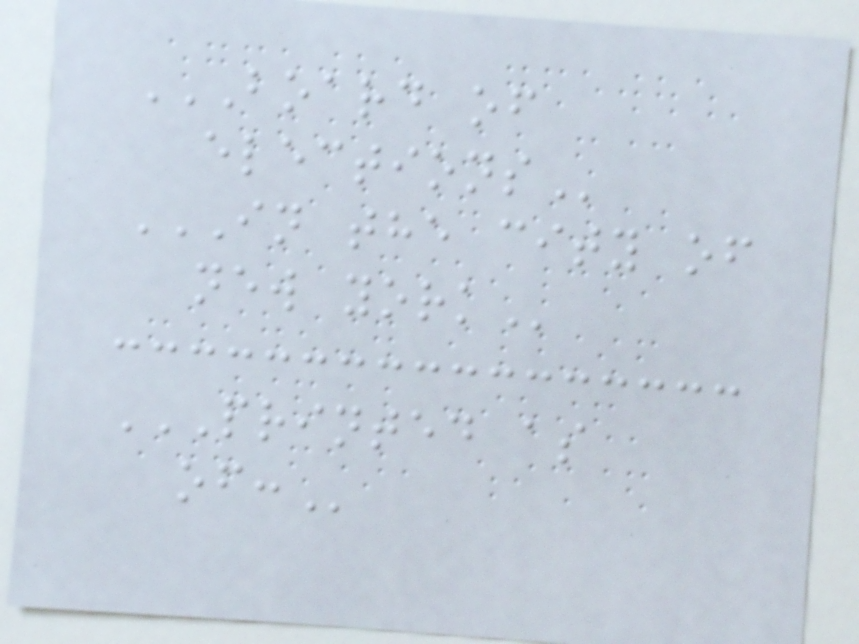BOARD OF
ELECTIONS
IN THE CITY OF
NEW YORK
PRINTED AS
OF:
